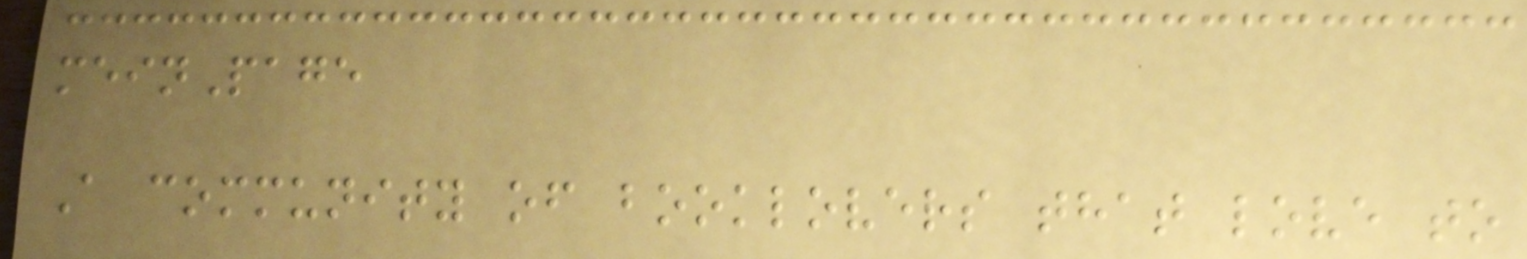meinPage
A community of booklovers that love to
